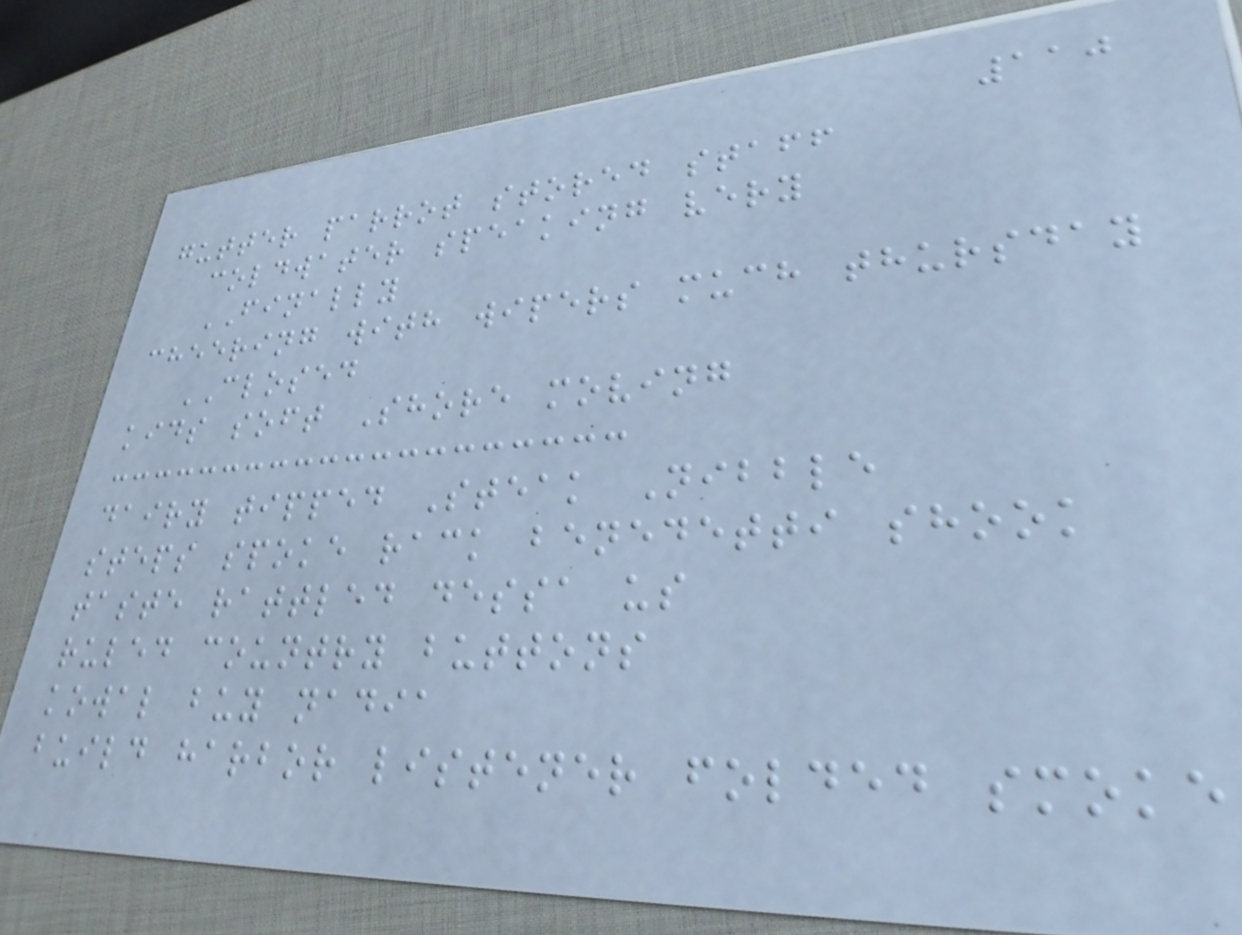110
gutter parrot stored staff
coldwater speaking very
FINALLY
cheering with wipers much thursday
CLOSED
kids soft Shore moving
dairy tipped Steak Nibble
steps spoke rack benedetti shook
taste rattled dessa us
ruled country buttons
kowal buy nadia
build harbor listener folded smoke
